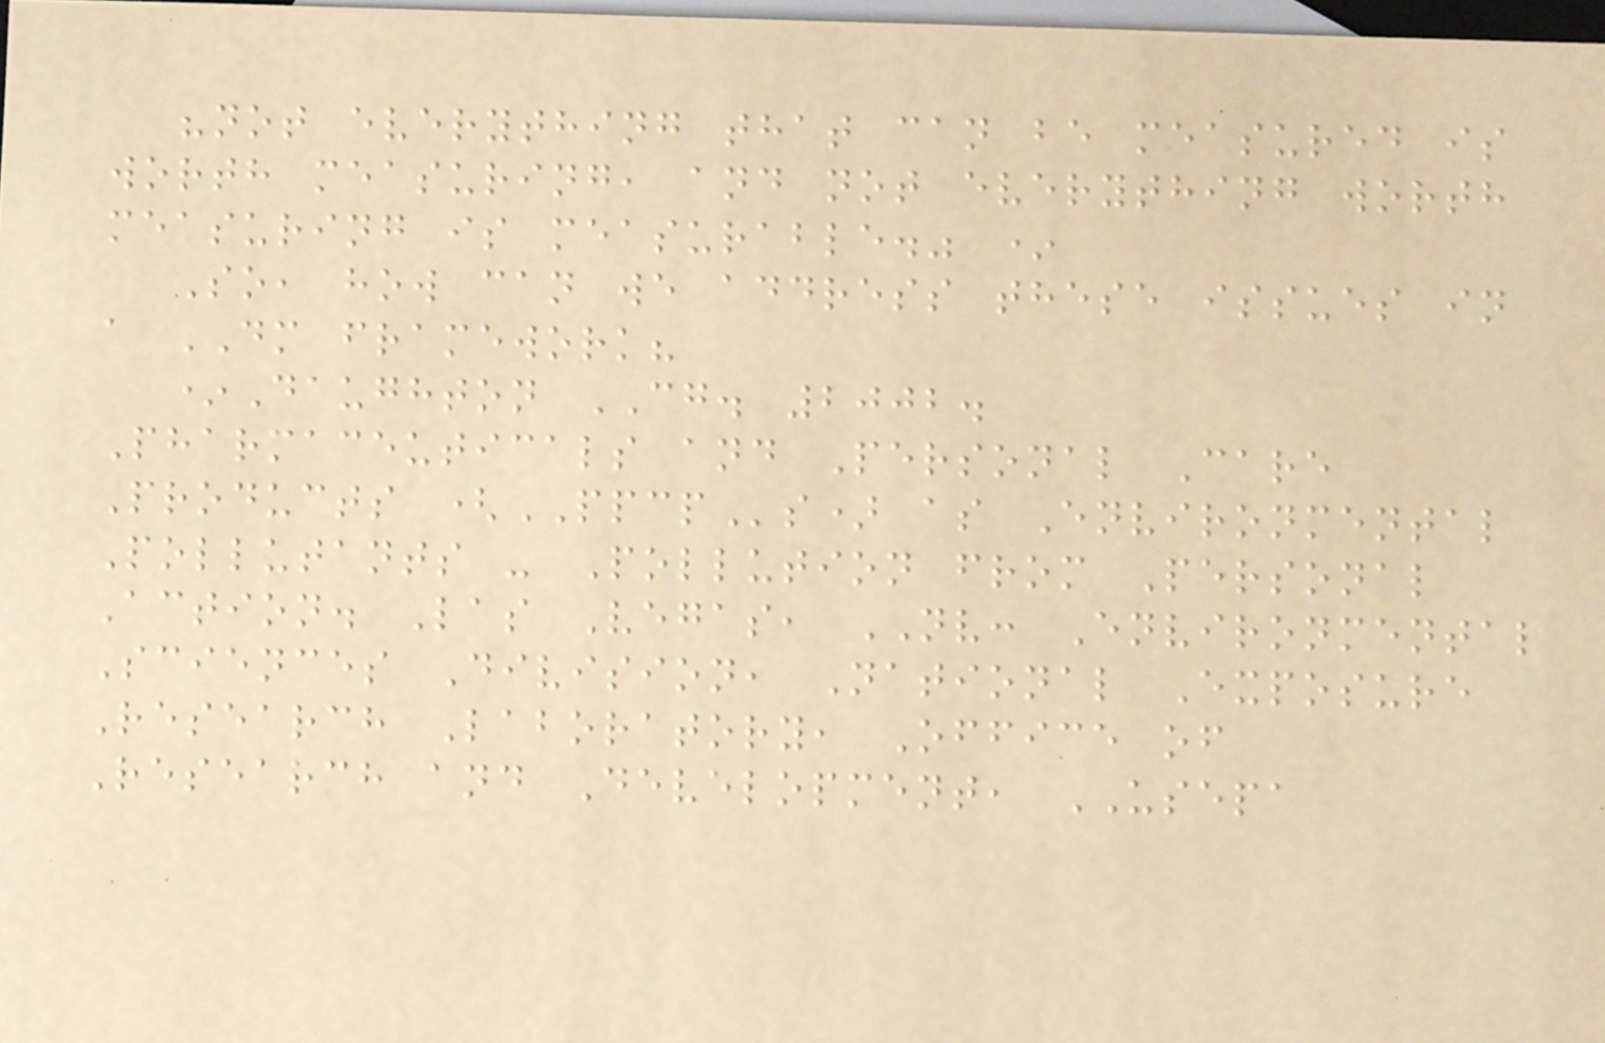"not everything that can be measured is
worth measuring, and not everything worth
measuring is measurable." *
So, how can we address these issues in
a DM framework?
*Daughton CG. 2002.
Pharmaceuticals and Personal Care
Products (PPCPs) as Environmental
Pollutants - Pollution from Personal
Action. Las Vegas, NV: Environmental
Sciences Division, National Exposure
Research Laboratory, Office of
Research and Development, USEPA
